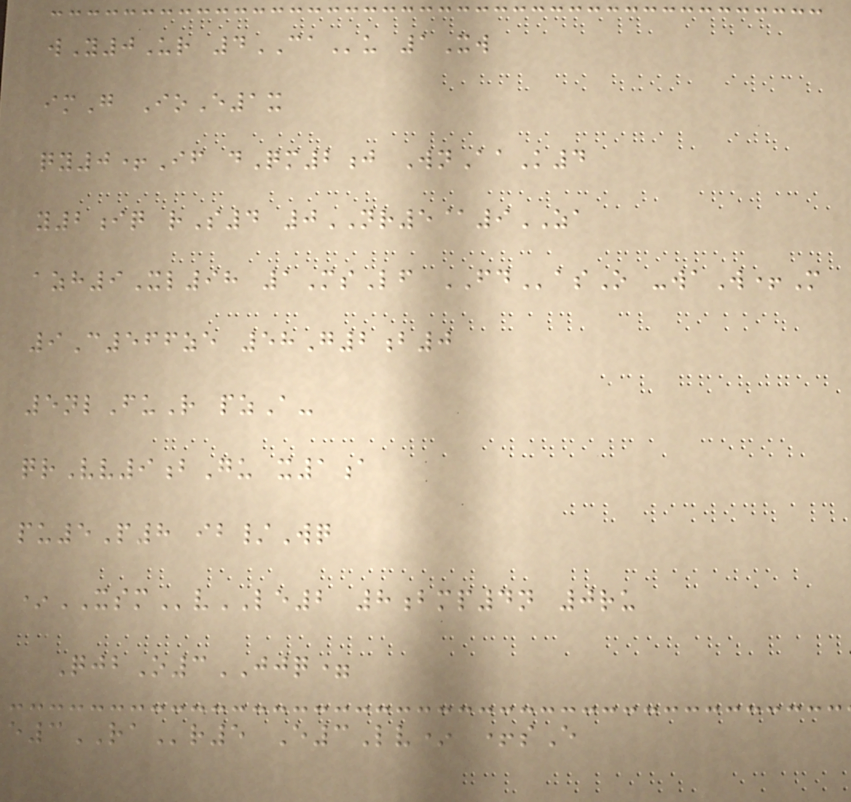wY0Ur 4CAu 1Xw
imG IoE1x
qy0+If dQm2j WnAaK4
y2iq rS4 0NR5@9ZA
azh9Xl98 1MsLf FDasO -waW+M
9C566ze 58G2b0
5nlFuR pzA-
qrVv9bGu x1a
pu5P8 ib/Wq
*XSMvLE2 8bmp4n 0ru
QjbO3JJQ=
e3RAr5 E3Lv* +sE
